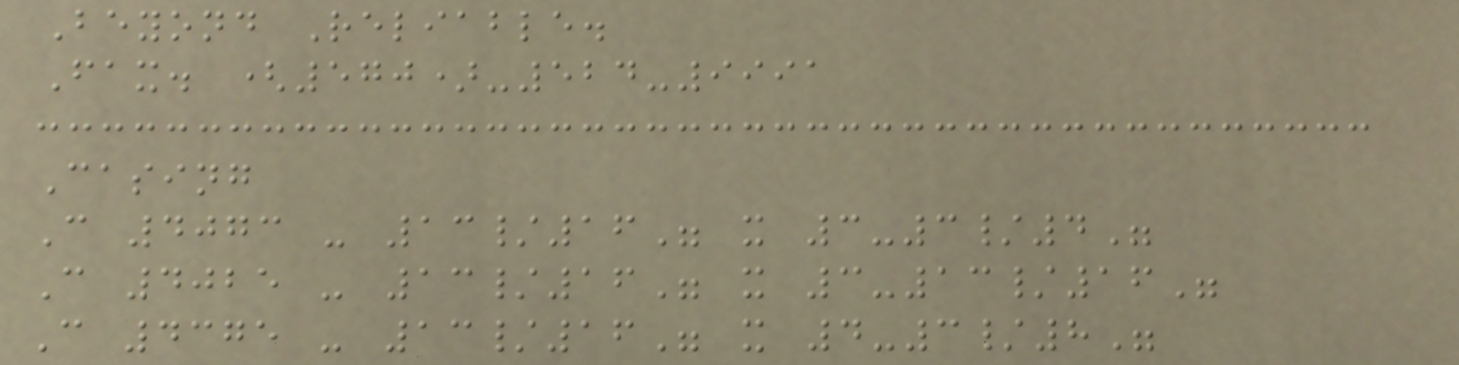Beyond Reliable.
Fax. (570)-524-9991
Casing
C 4073 - 13/16" x 3-3/4"
C 4025 - 13/16" x 3-13/16"
C 4375 - 13/16" x 4-3/8"
